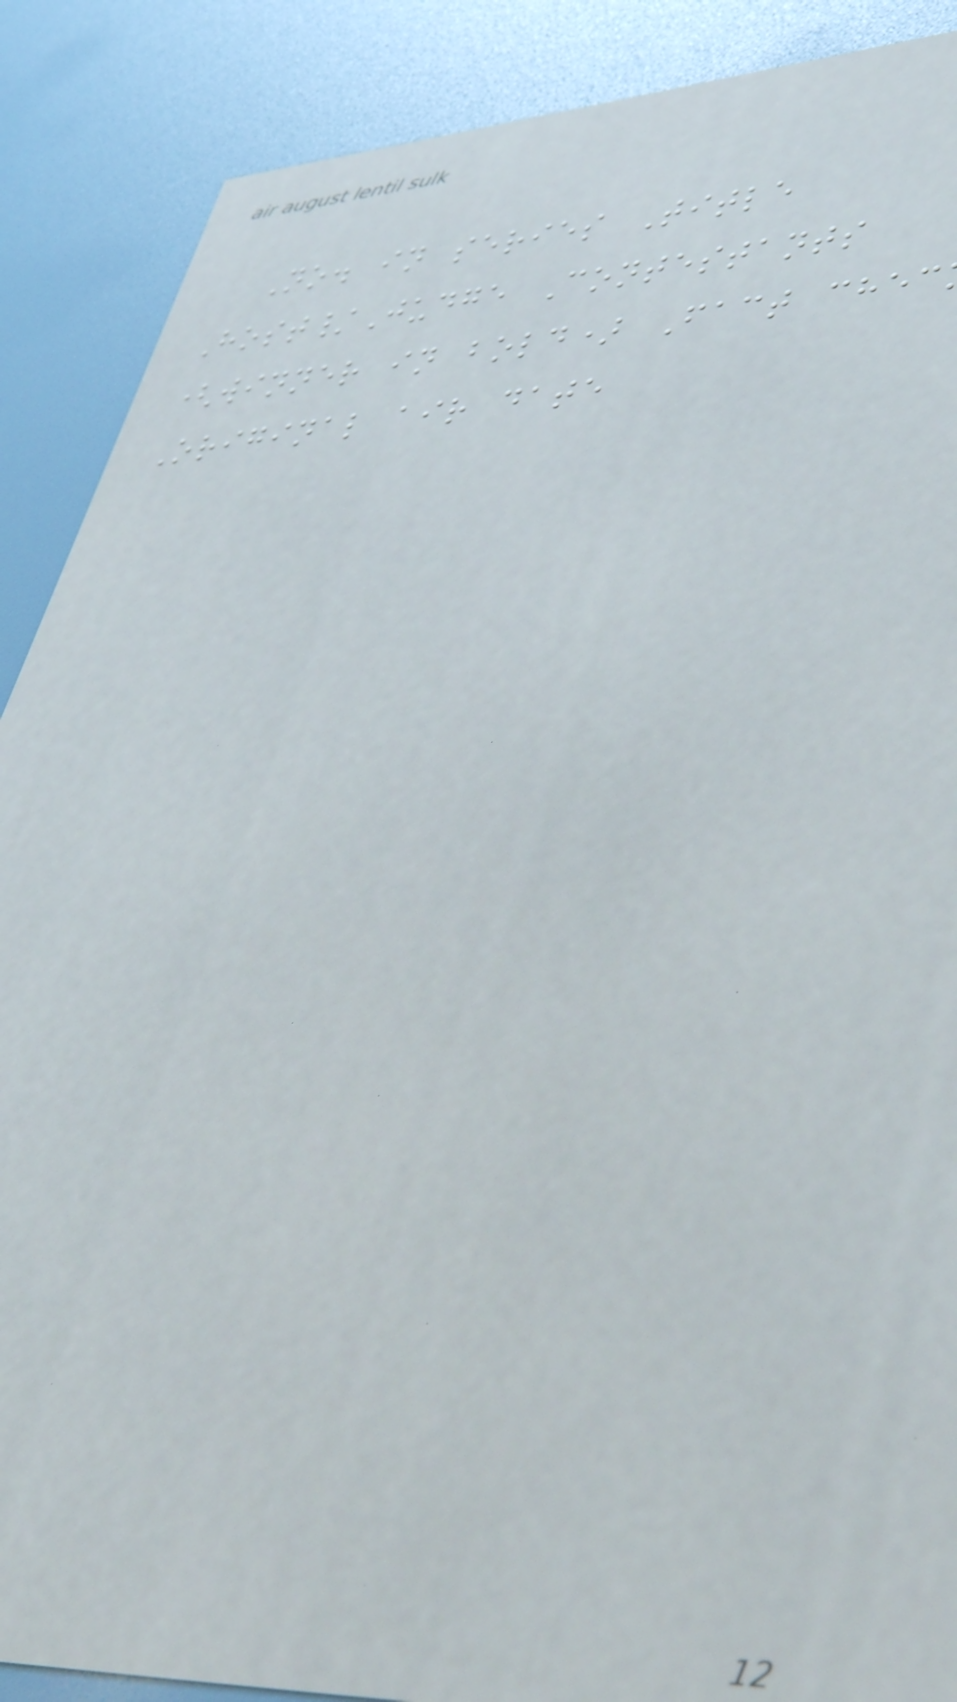No. in series Title
Host/Judge Contestants
(winner in bold) Fact chec
Original air date
